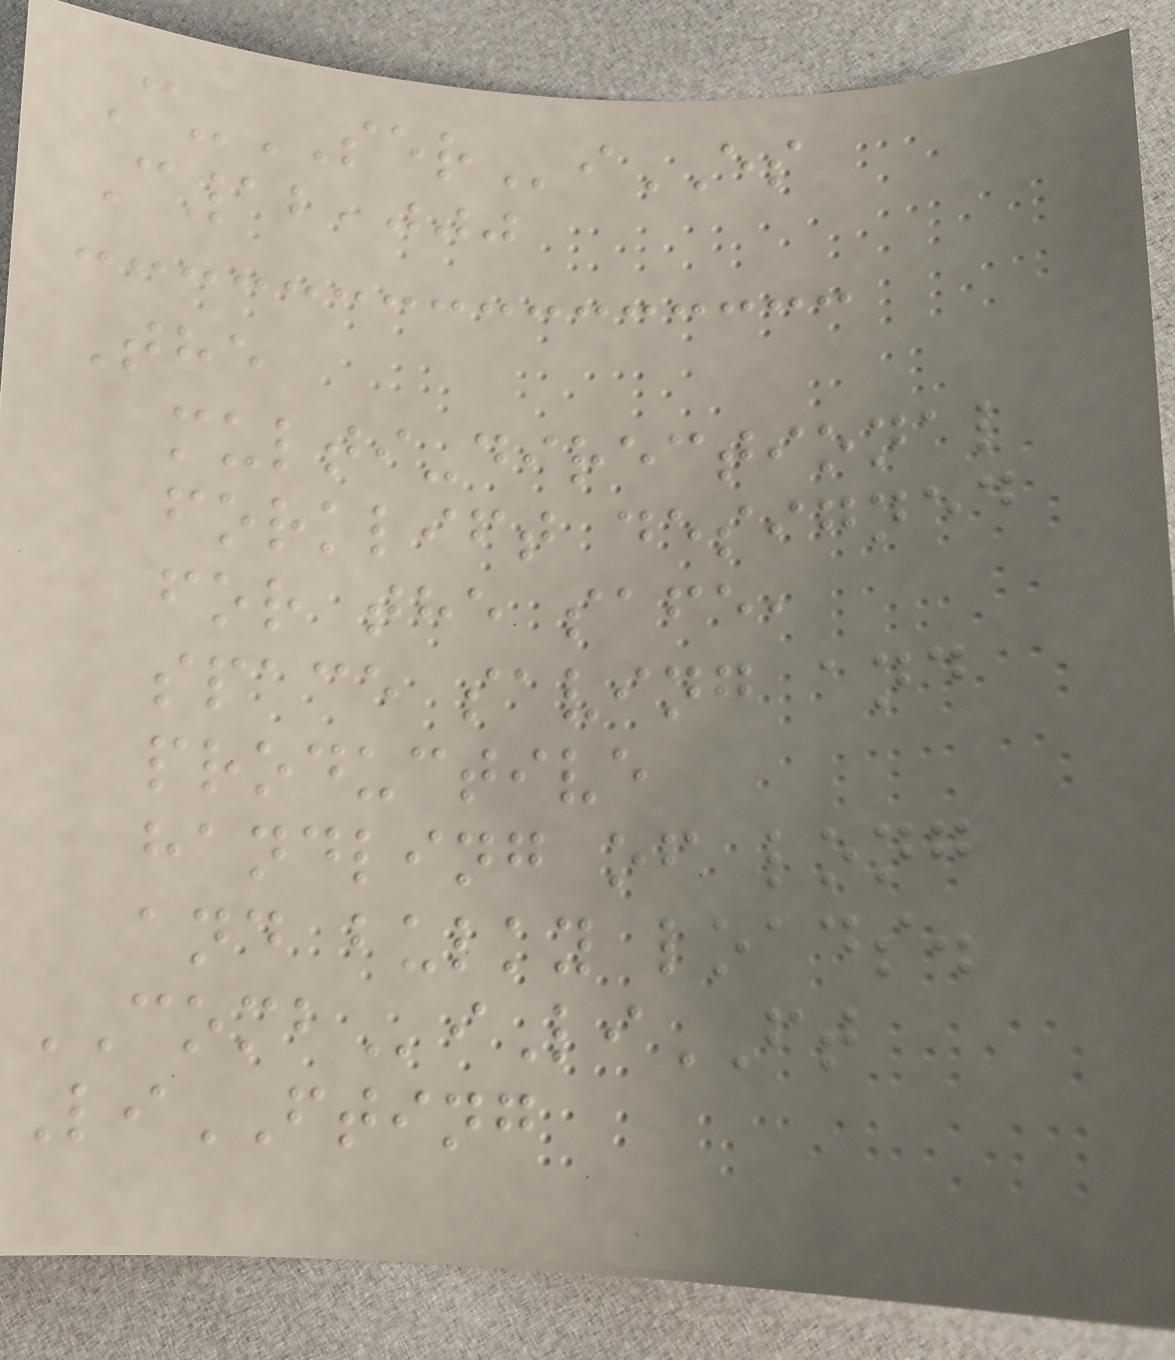C-SERiES
C12,000
The
multi-directional
forklift designed
for the safe,
space saving and
productive
handling of long
and bulky loads.
COMBiLiFT
LiFTING
